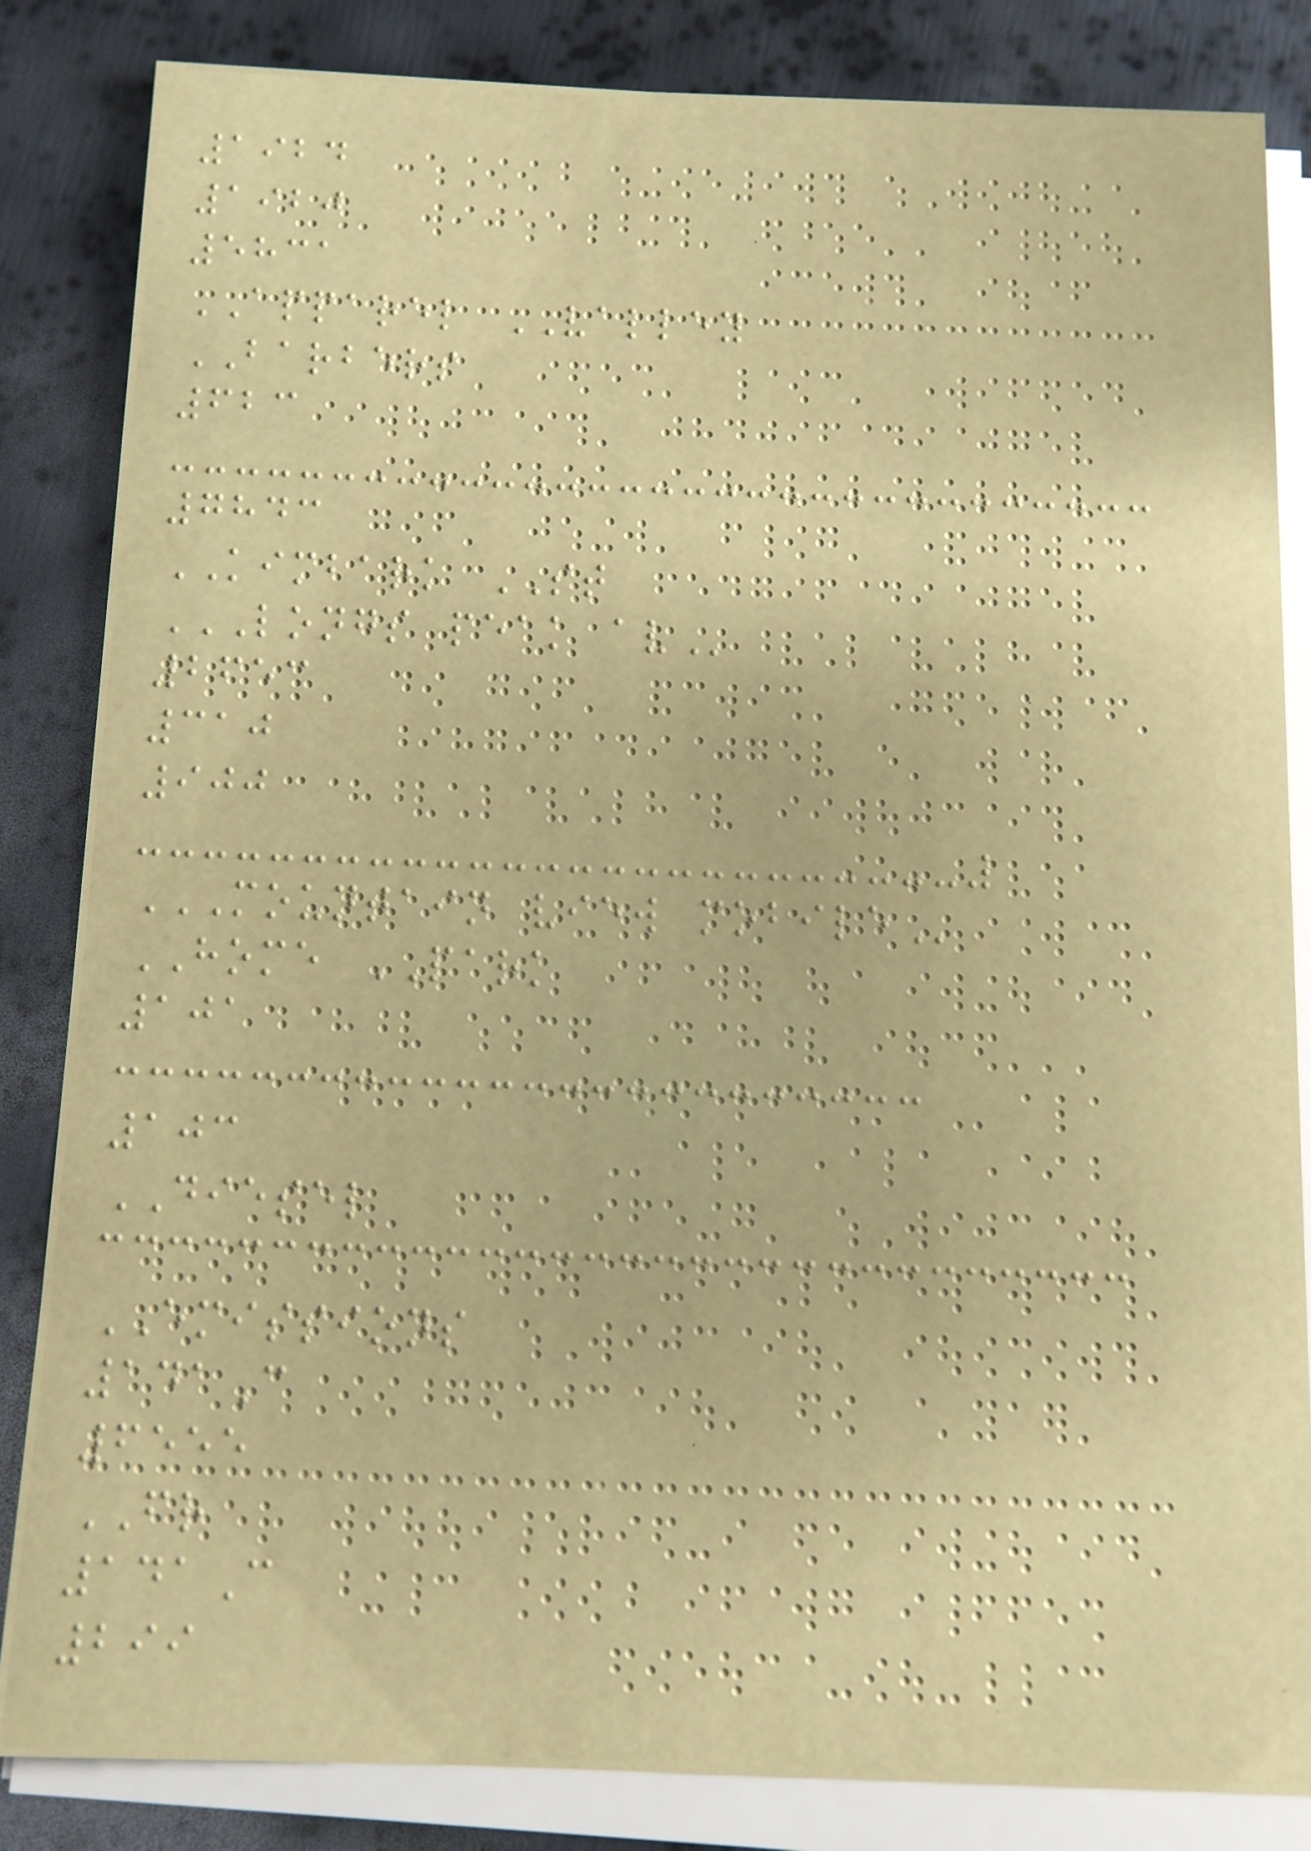1924
1920
5831
APPAREL VALLEY
BARBERS
623
7843
KIMBARK ST
LONGS PEAK AV
2653
310
900
MOUNTAIN VIEW MOBILE
HOME PARK
101
103
DIESEL
EMISSIONS
141C
6555
FR
141C
299
